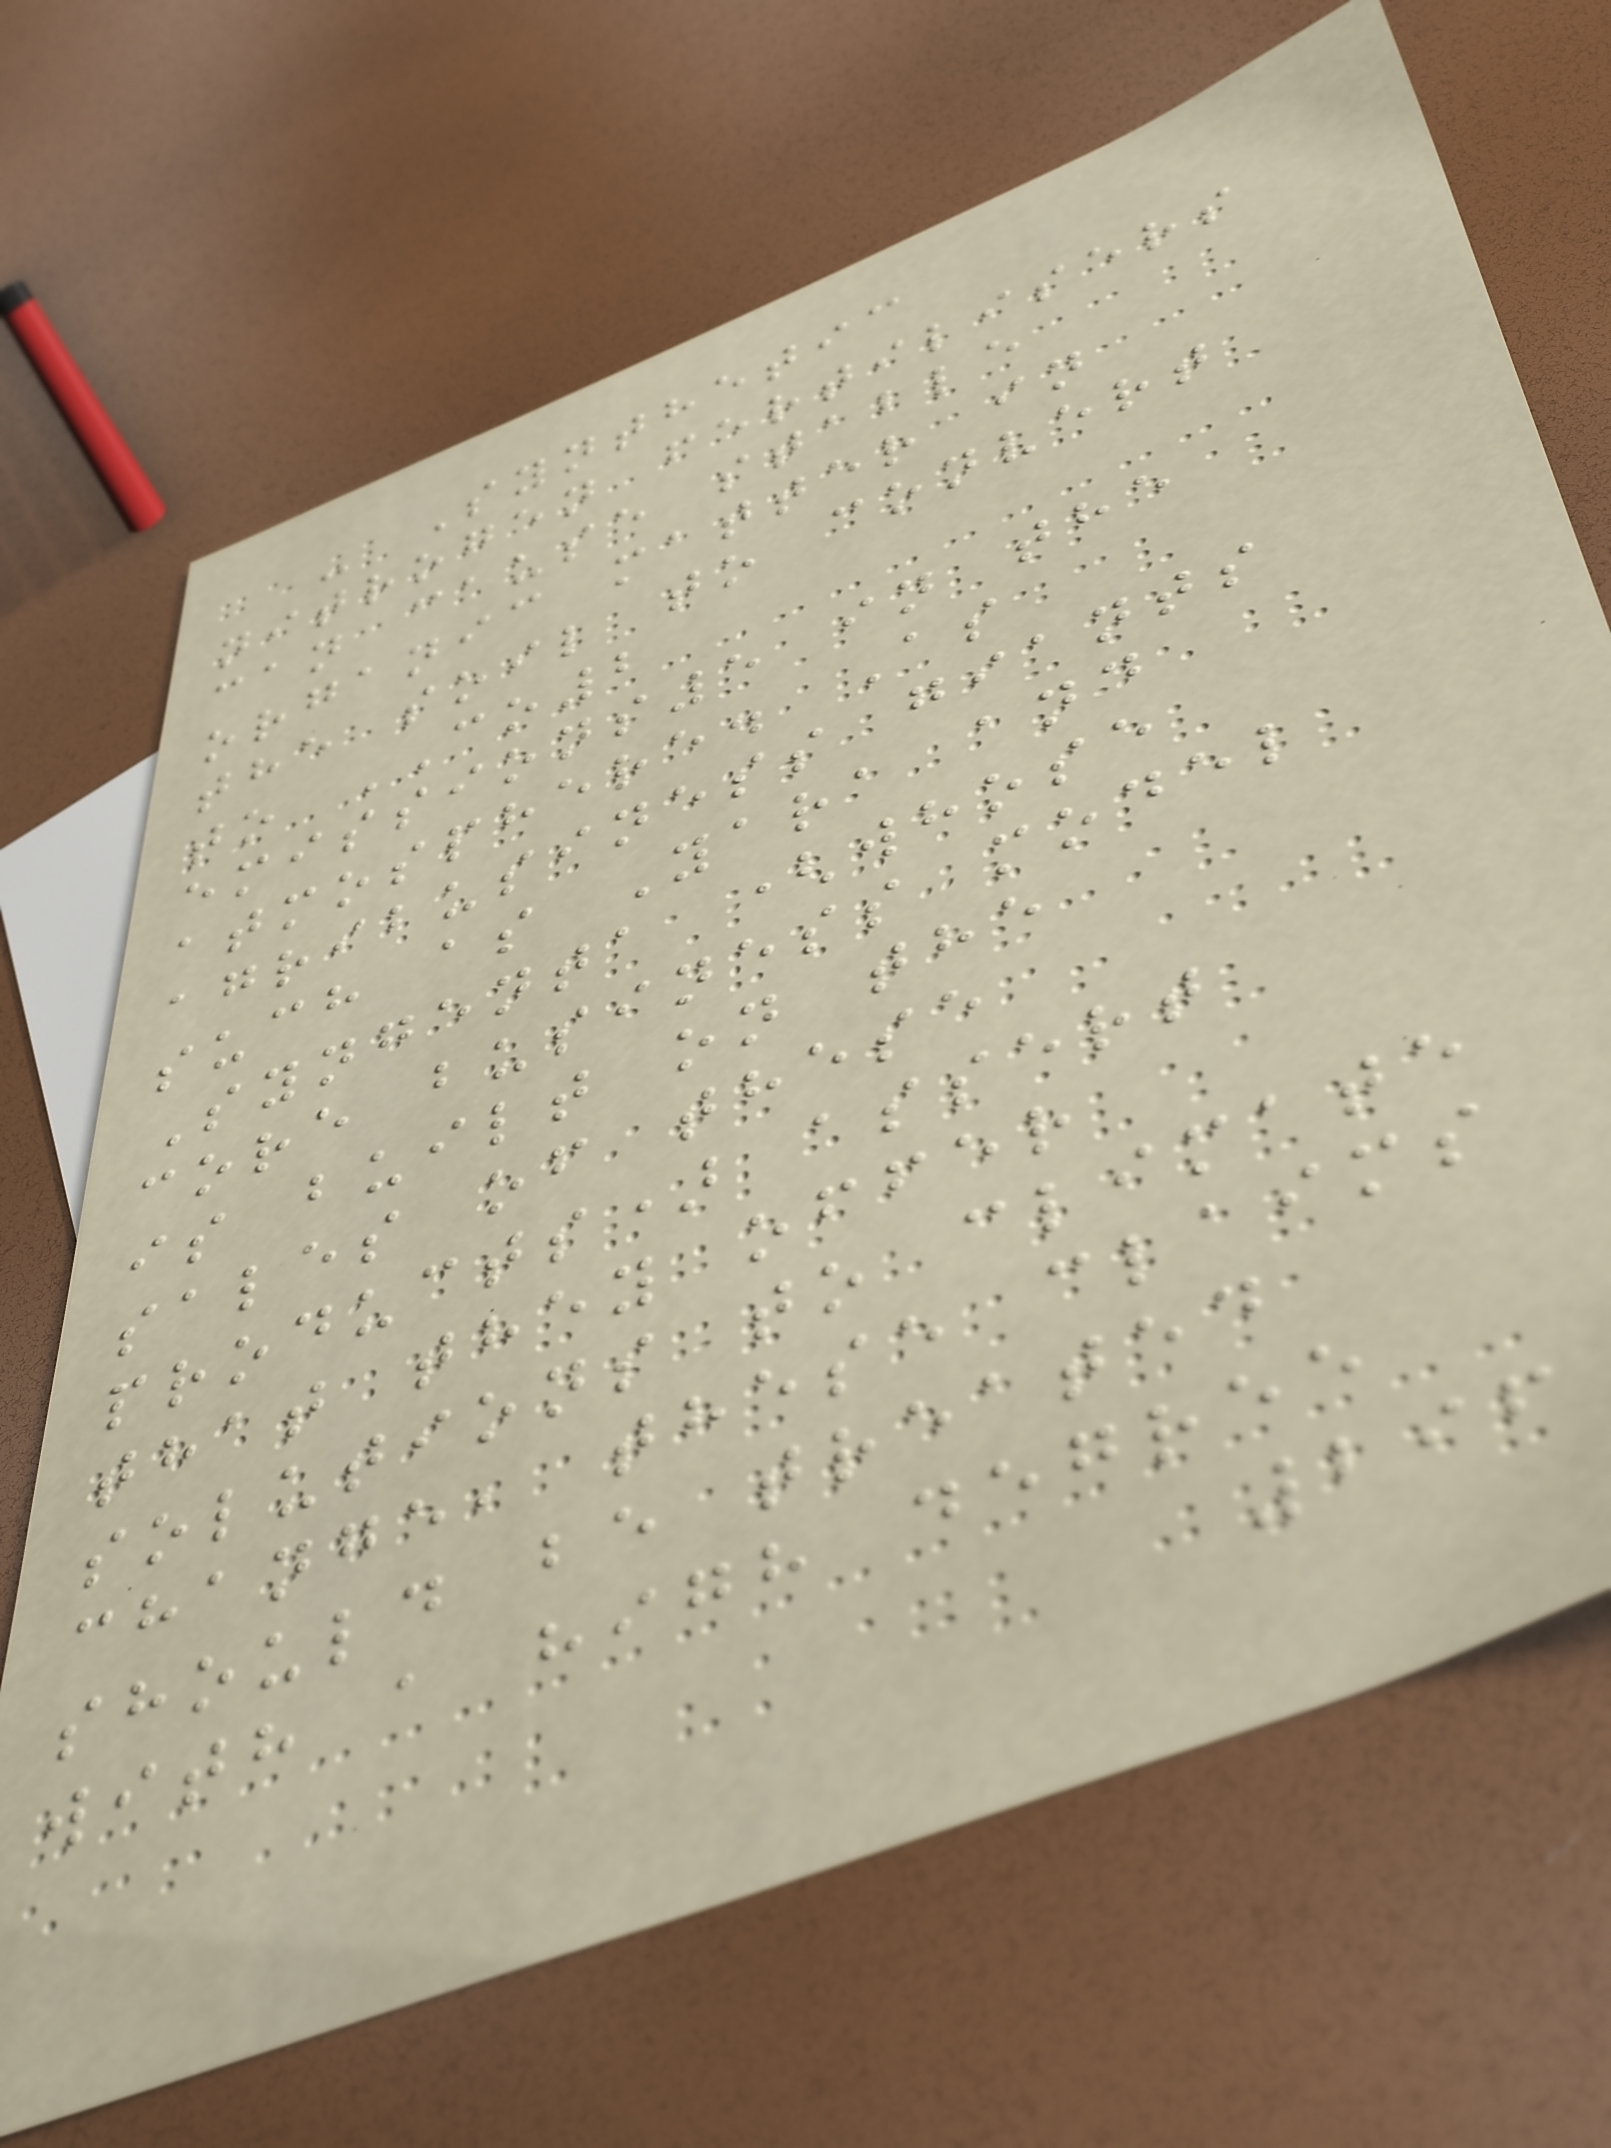- Synthetic
nitrogen fertilisers
can cause stable
organic matter in
the soil to convert
to CO2
emissions5 in the
atmosphere. As
agribusiness giants
such as Yara and
Syngenta (whose
core business model
is built on the
sales of these
products) assert
that they offer
solutions to climate
change, these claims
should be treated
with a high degree
296
